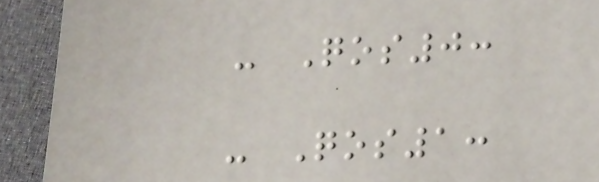- Qos0:
- Qos1:
